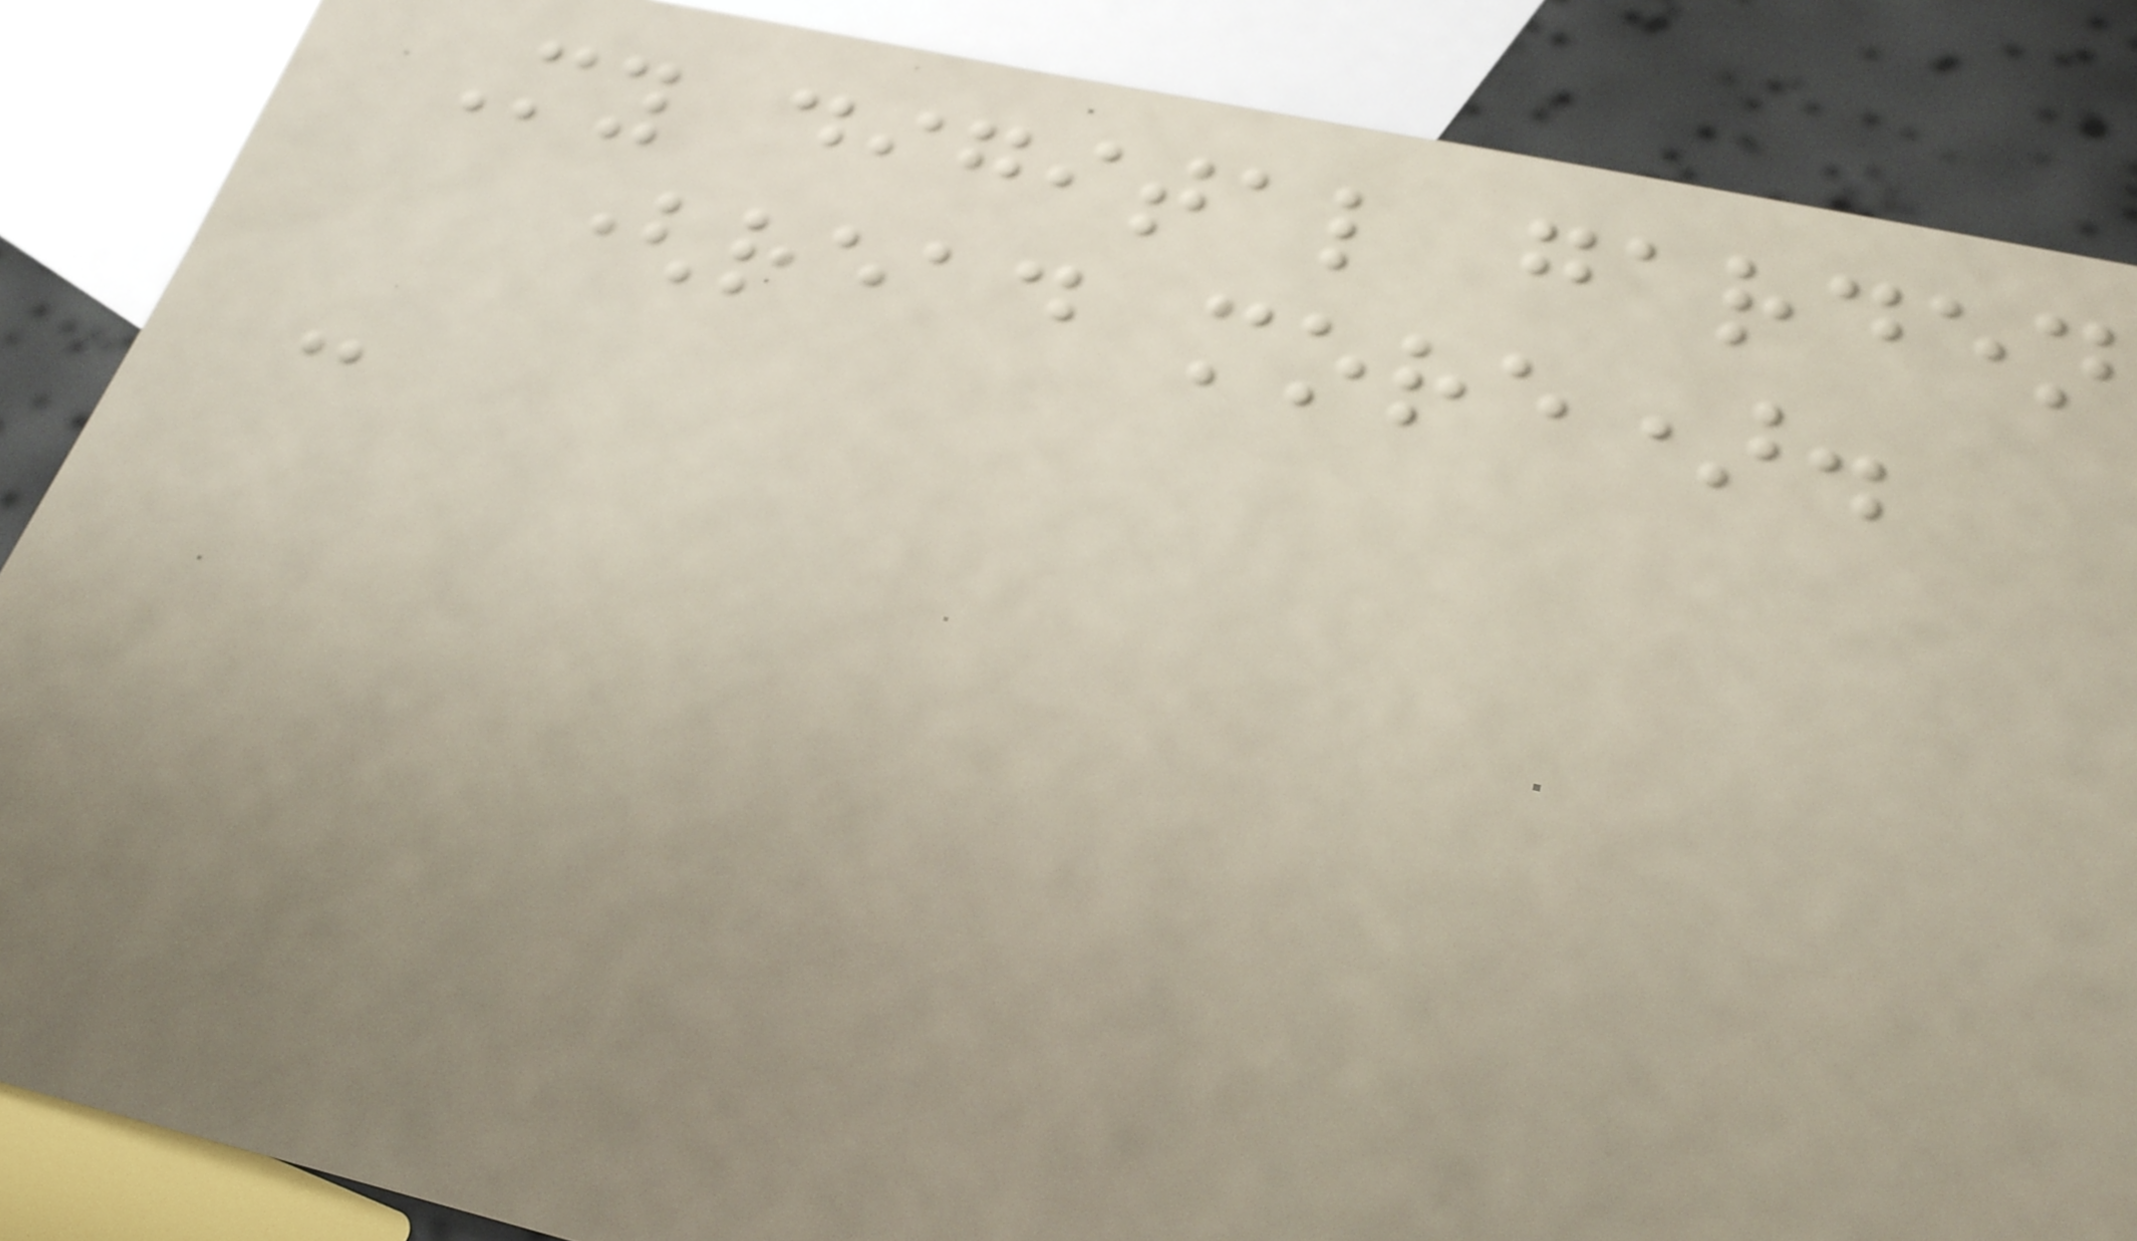My digital garden
(read more).
-
